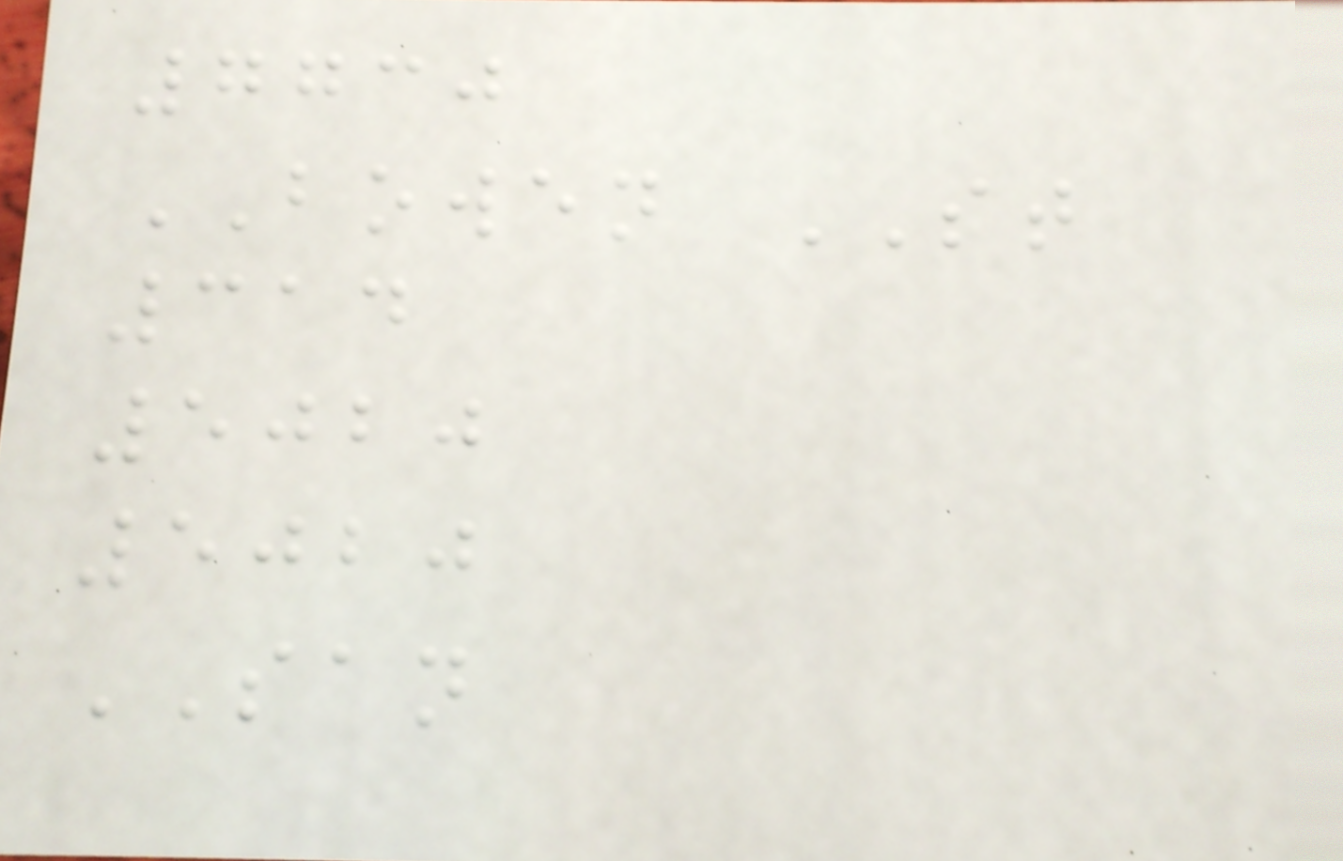7730
BOWEN ST
314
5020
5020
SAN
